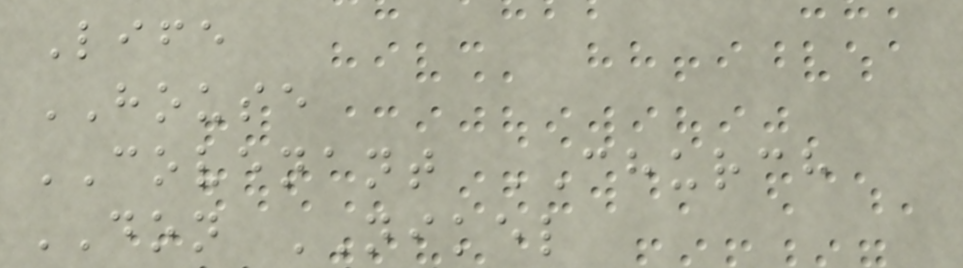Life
HOUSE
COVENANT CHURCH
DON NIKEL
